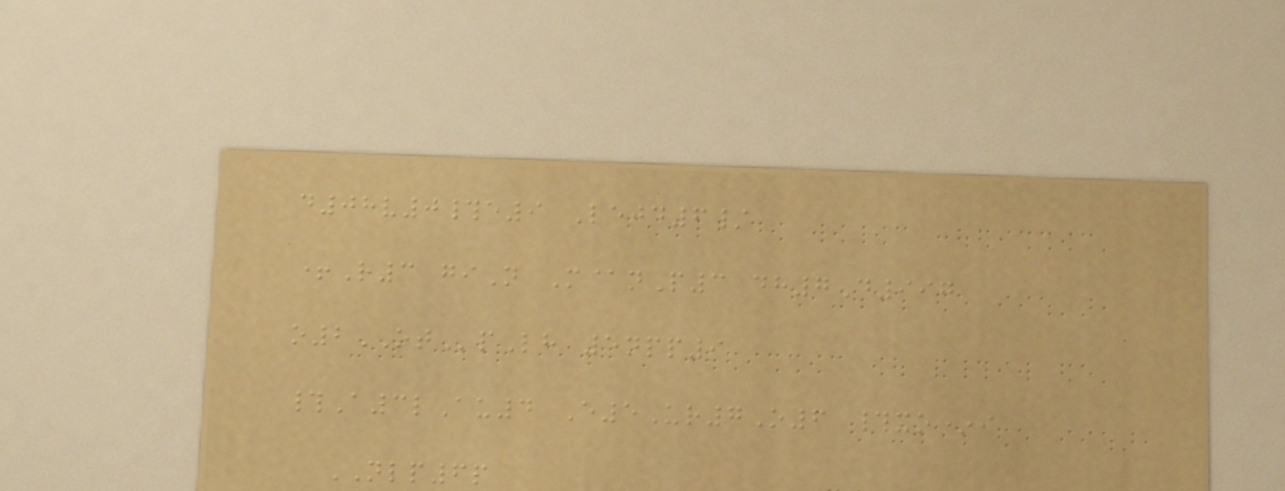d08v0#e9 Lejd6/
+R3 giN M@nP3 dh7D997
o2OTpLh 5npp9
#A3lAu4 E5Ur7O6 #xo*i
NLP6p
